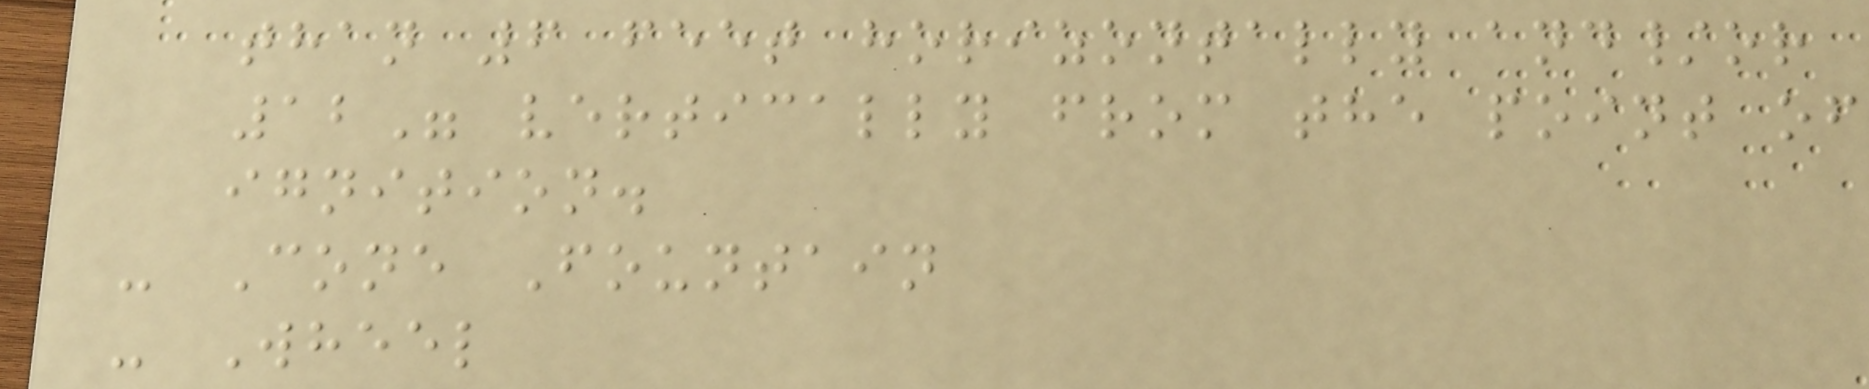than 6 feet horizontally and/or
12" vertically from the point of
ignition.
- Cone Fountain
- Wheel
